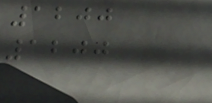1200
1200
